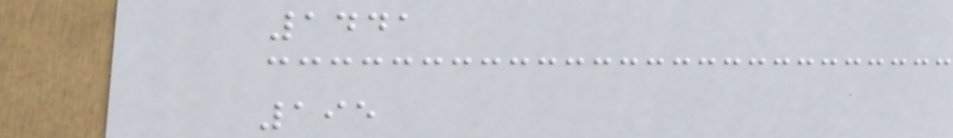1441
195
